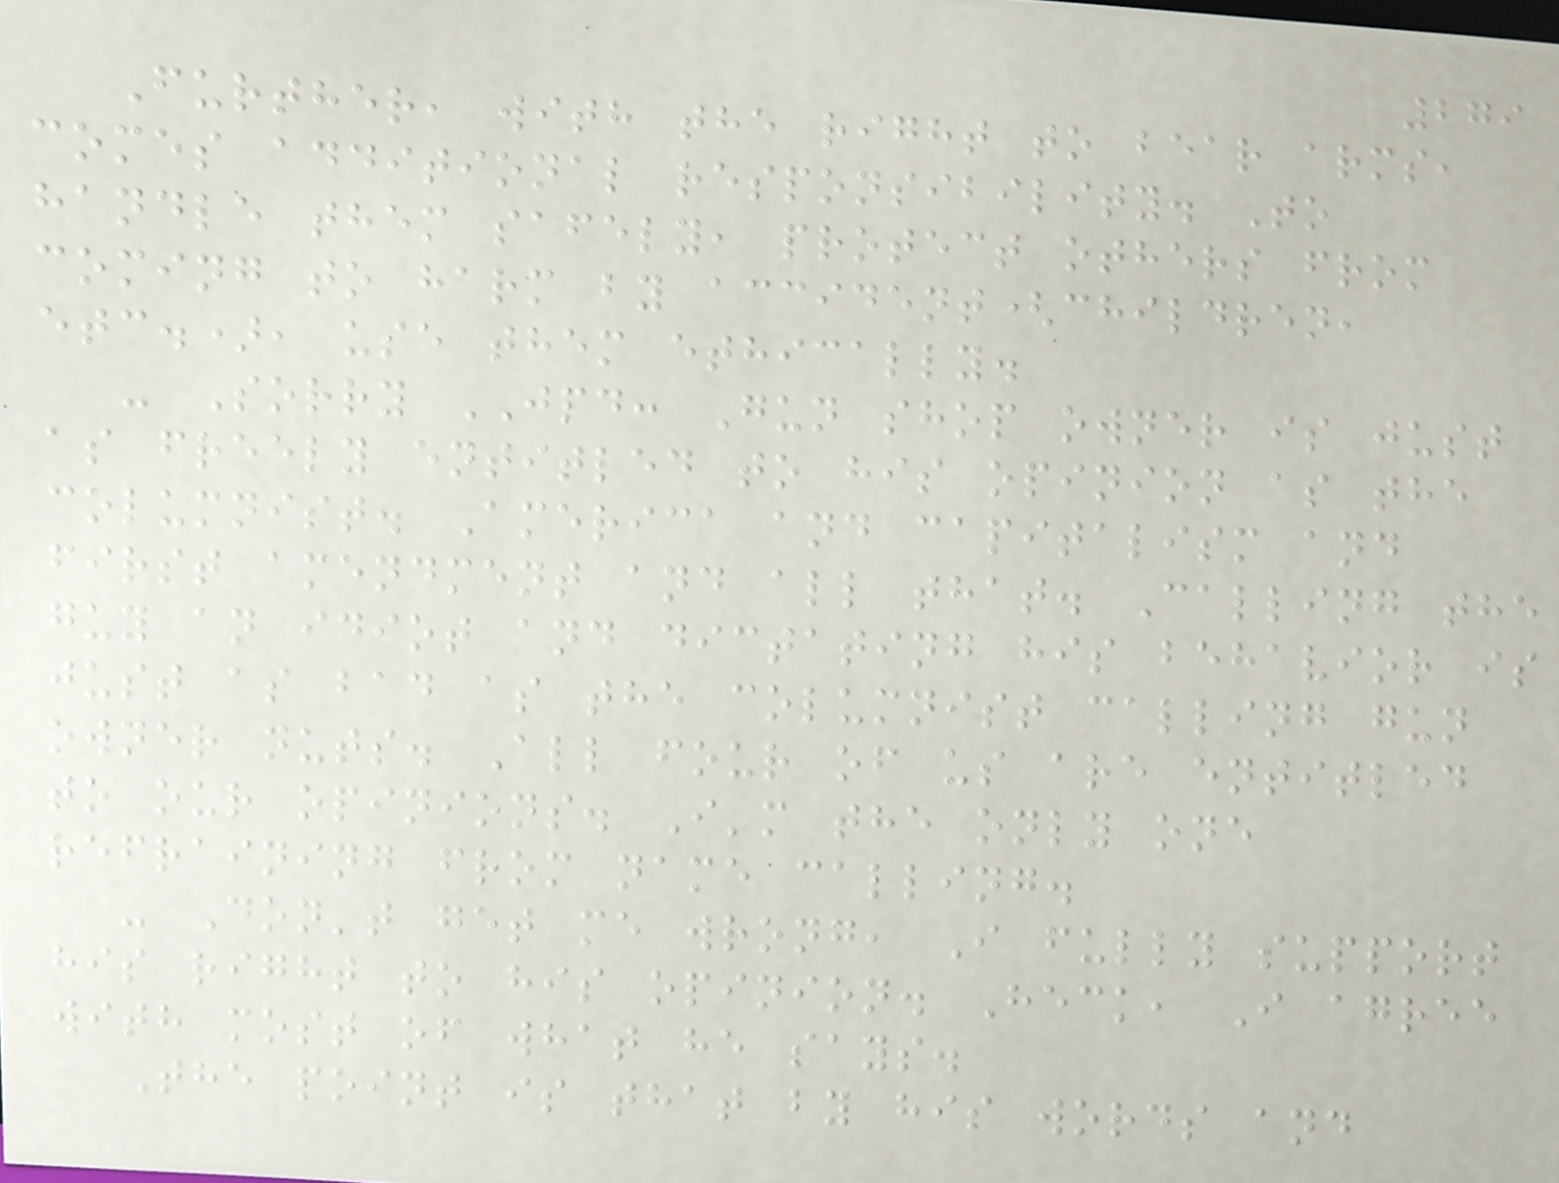279
Further, with the right to bear arms,
comes additional responsibility. To
handle them safely, protect others from
coming to harm by accident(children,
etc.), use them ethically.
- Sorry JPD: Gun shop owner is just
as freely entitled to his opinion as the
columnist. America and capitalism and
first amendment and all that. Calling the
guy an idiot and dictating his behavior is
just as bad as the columnist calling gun
owner nuts. All four of us are entitled
to our opinions. I'm the only one
refraining from name calling.
- Don't get me wrong, I fully support
his right to his opinion. Heck, I agree
with most of what he says.
The point is that by his words and
